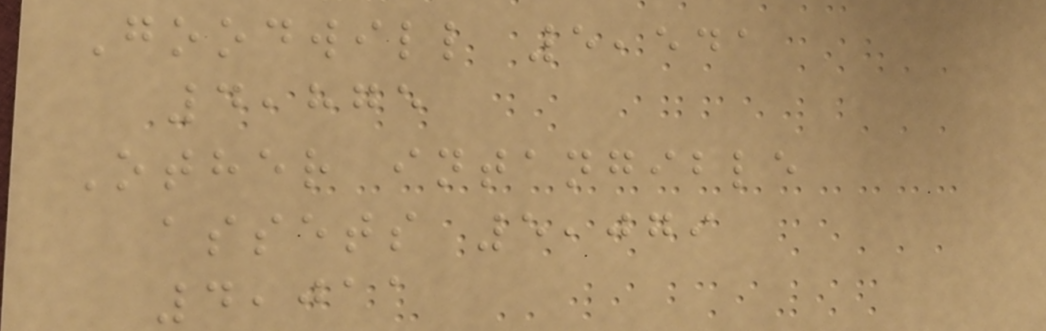Goodwill 5,541
4,875
Other intangible
assets 5,079
4,011
